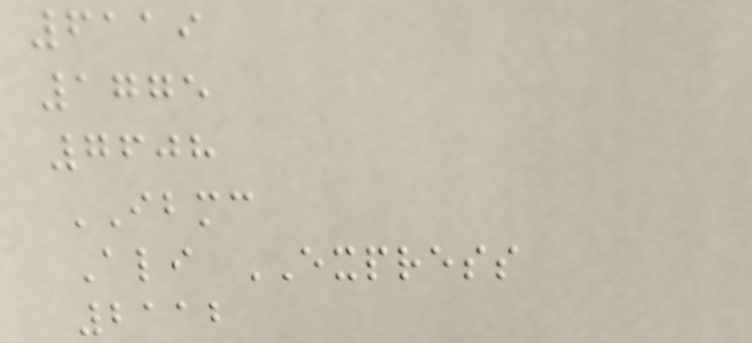6119
1775
7608
IBMC
Ali EXPRESS
2112
